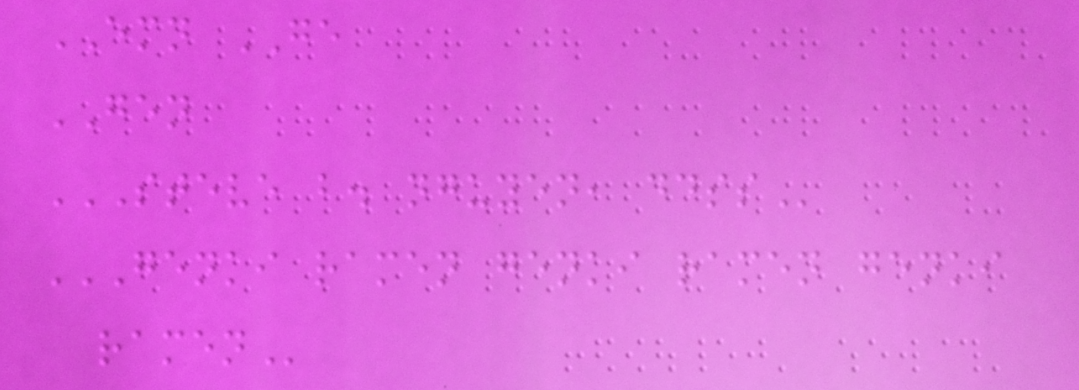EMN GE
GEN
STEVE B. NGUYEN, DDSS
GENKI RAMEN GENKI RAMEN GENKI
RAMEN
